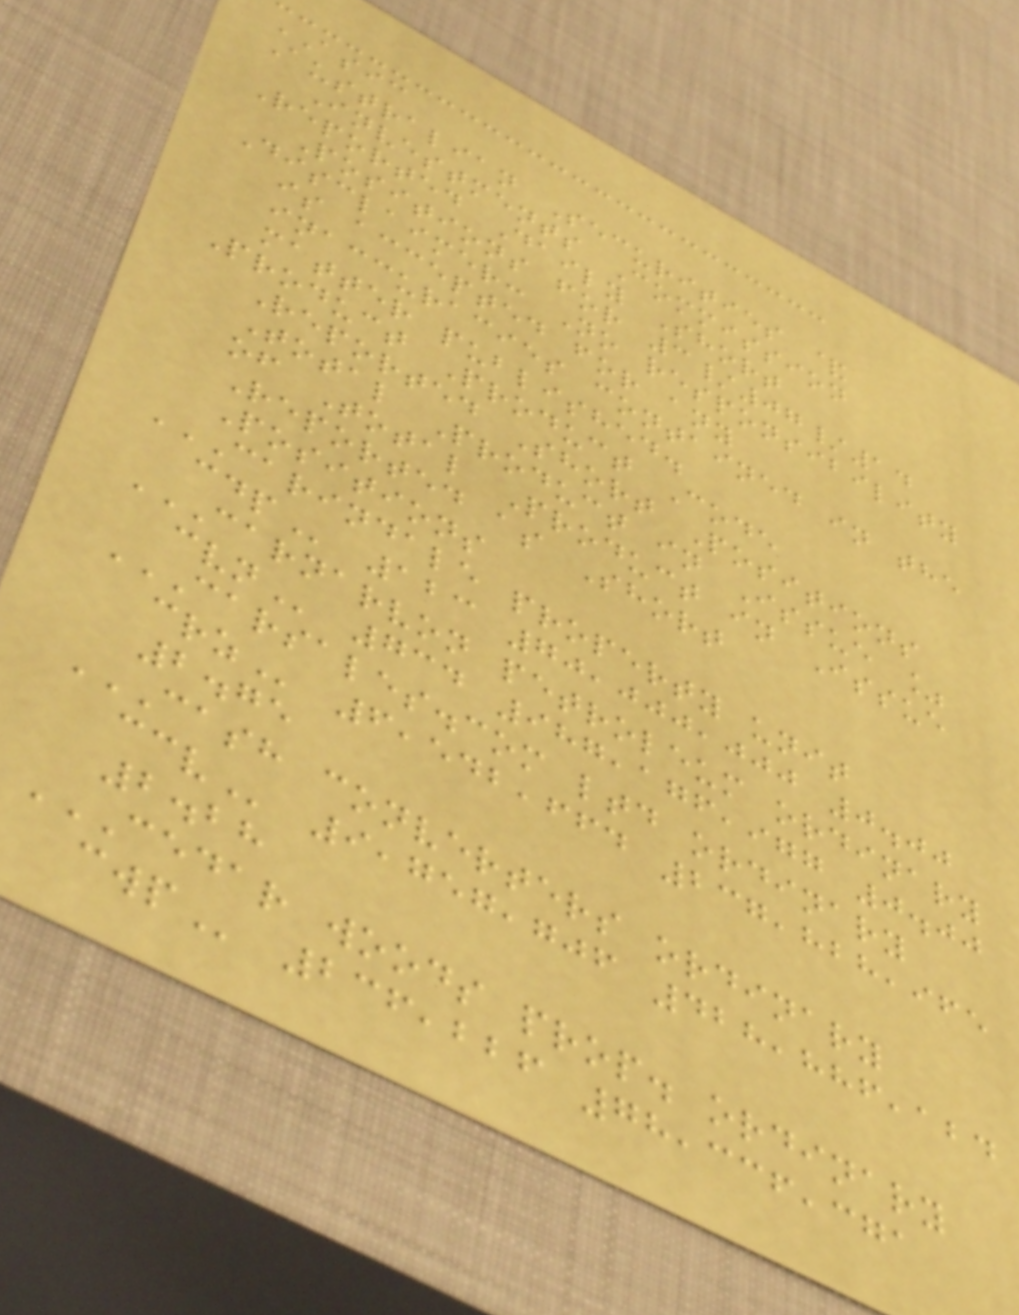ASIC
Australian Securities &
Investments Commission
Reported Daily Short
Positions for 3/07/14
Disclaimer: No responsibility
is accepted for any
inaccuracies contained in the
matter published.
Product Product Code
Reported Short Positions
Total Product in Issue %
of Total Product in Issue
Reported as Short
Positions
CARINDALE PROPERTY UNIT
CDP 123 70,000,000 0.00
CARNARVON PETROLEUM ORDINARY
CVN 734 987,176,977 0.00
CARSALES.COM LTD ORDINARY
CRZ 6,542,664 237,828,965
2.75
CASH CONVERTERS ORDINARY
CCV 9,757,706 428,886,124
2.28
CEDAR WOODS PROP. ORDINARY
CWP 236,226 78,336,371
